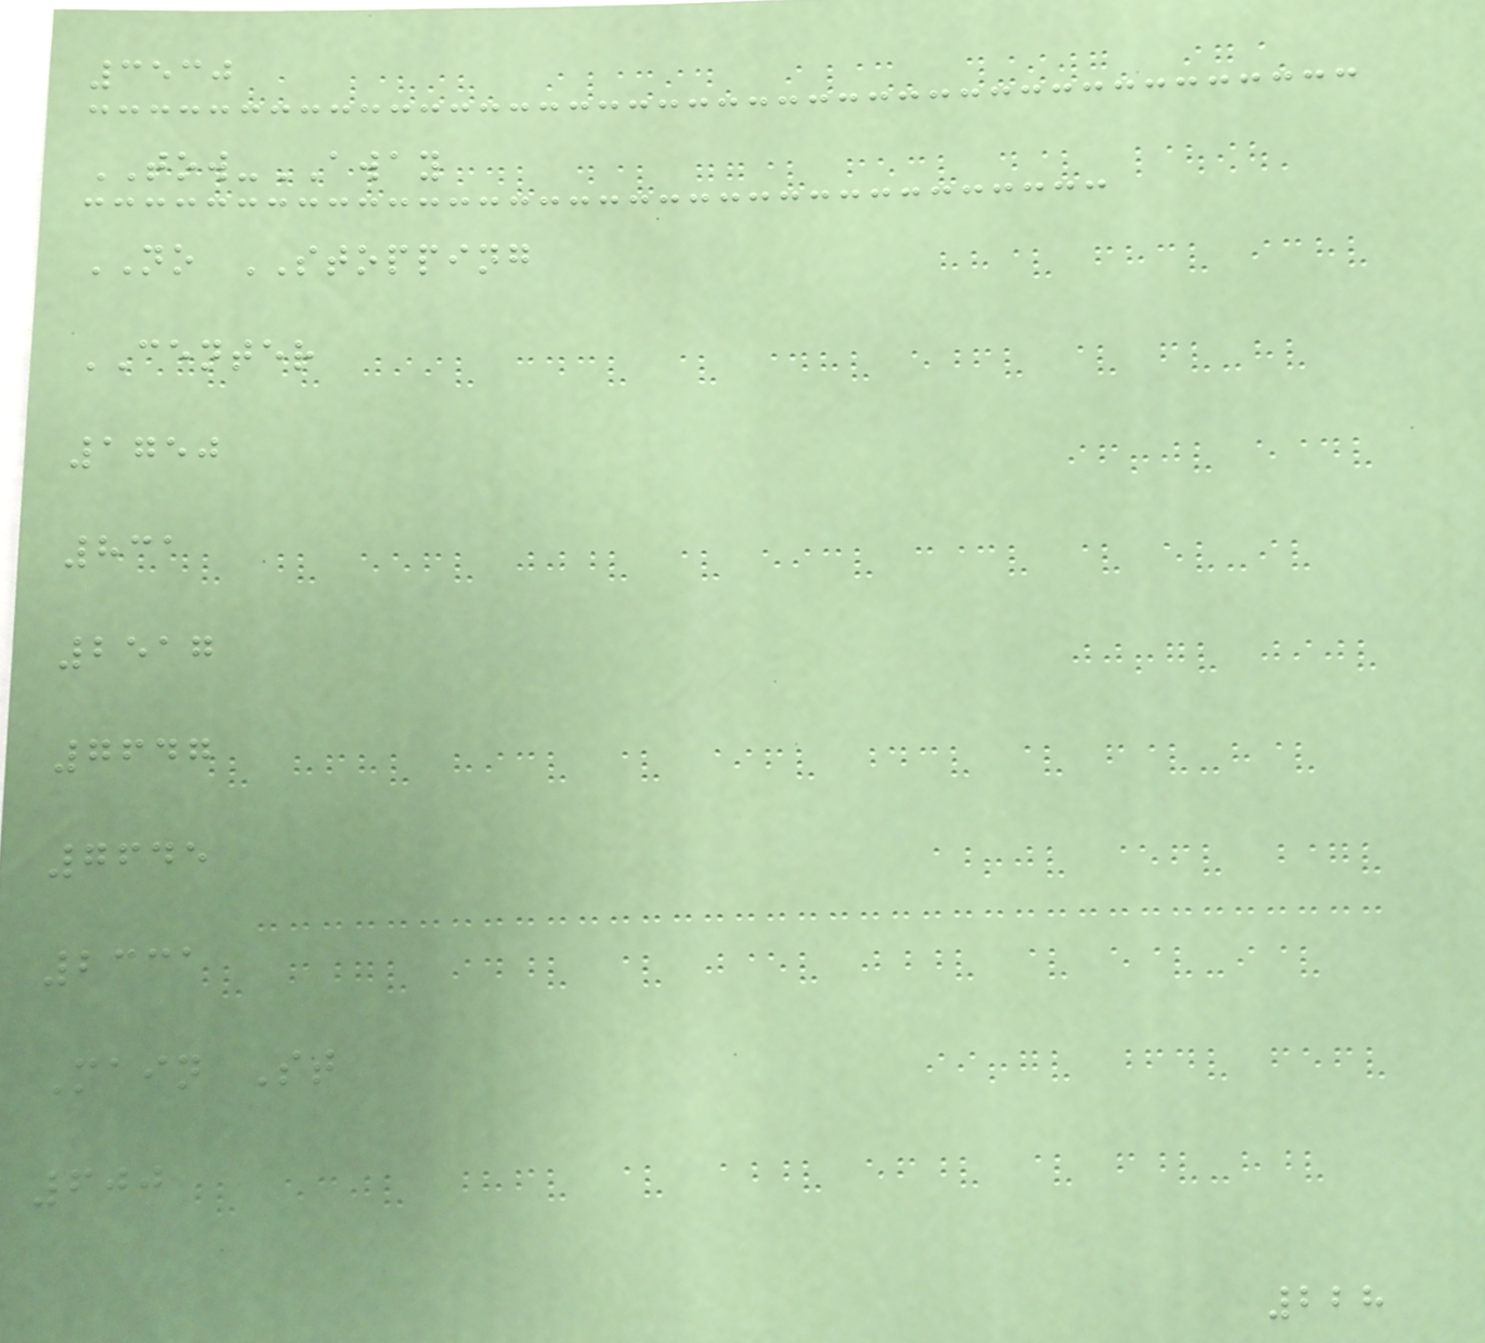3530
TOW-AWAY
NO STOPPING
CENTER
1750
831
2517
7647
7645
2331
Main St
600
228
